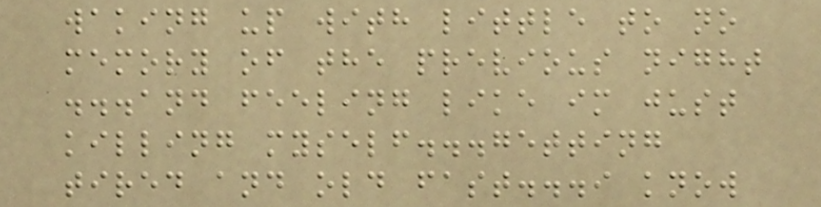waking up with little to no
memory of the previous night
...and feeling like im just
killing myself...getting
tired and old fast...i know
